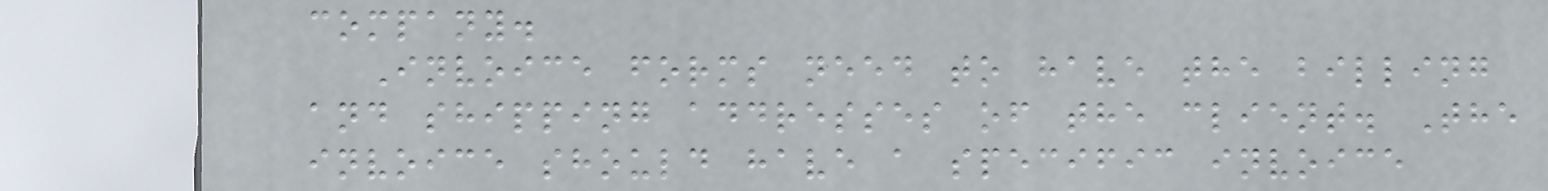company.
Invoice forms need to have the billing
and shipping addresses of the client. The
invoice should have a specific invoice
